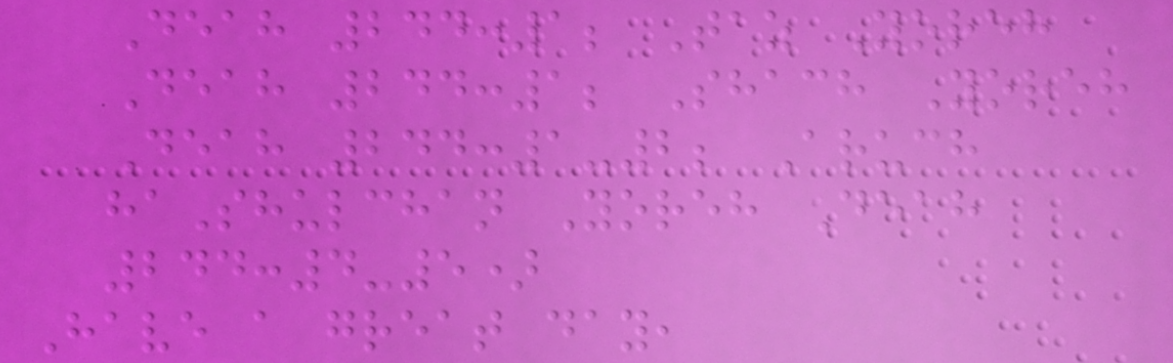Deah 244:1; Taz Yoreh
Deah 244:1; Shach Yoreh
Deah 244:1-2; Aruch
haShulchan Yoreh Deah
244:4-5)
Have a great day,
